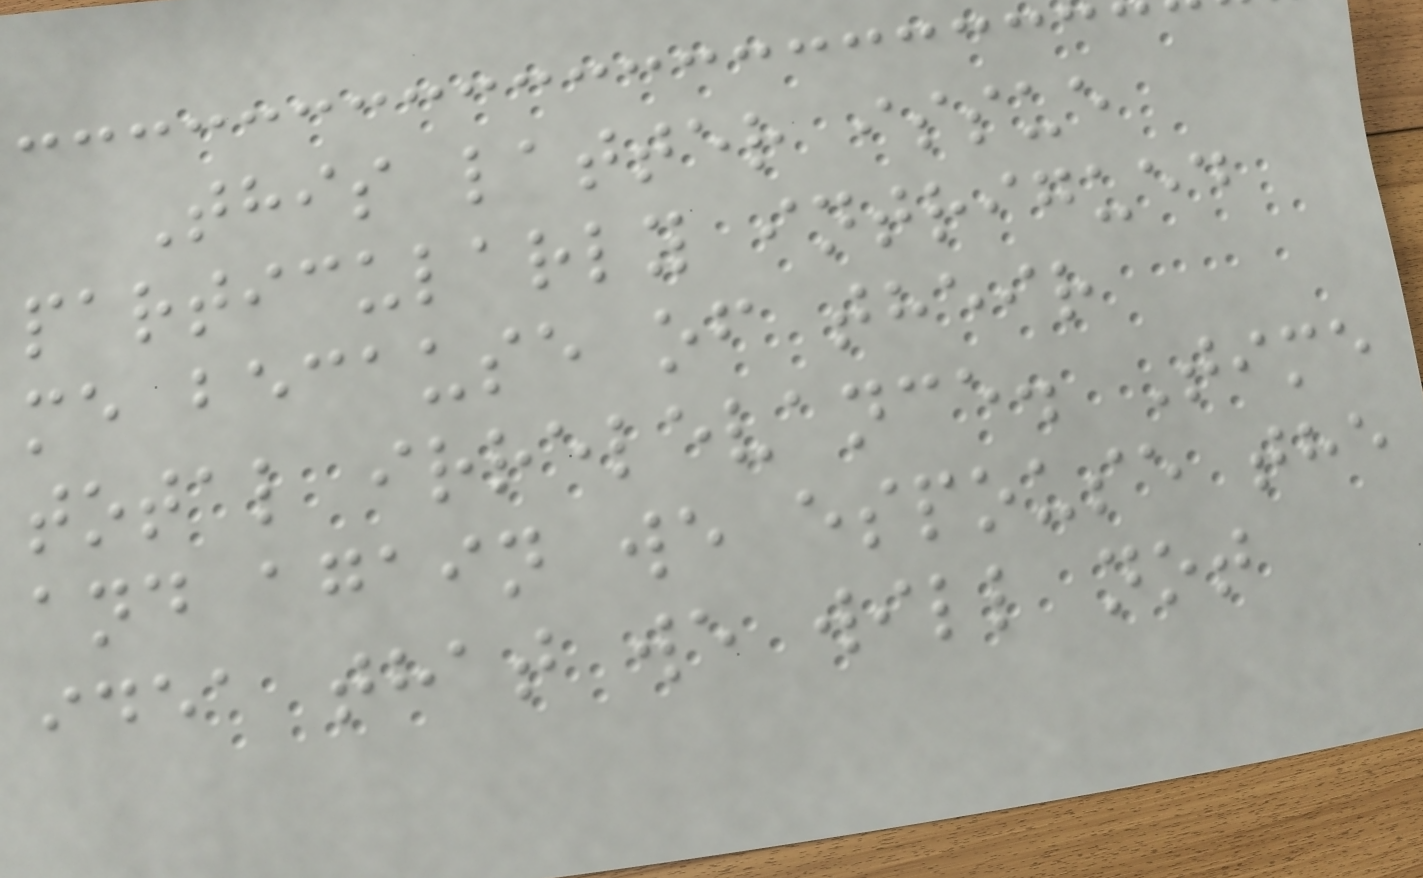This latter issue
particularly intrigued
me because of their
total irrelevance. Time
and again we espouse the
idea that we will not
